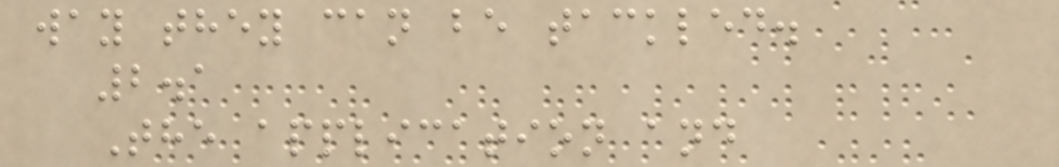way they can be tackled.
2.1
The application and
